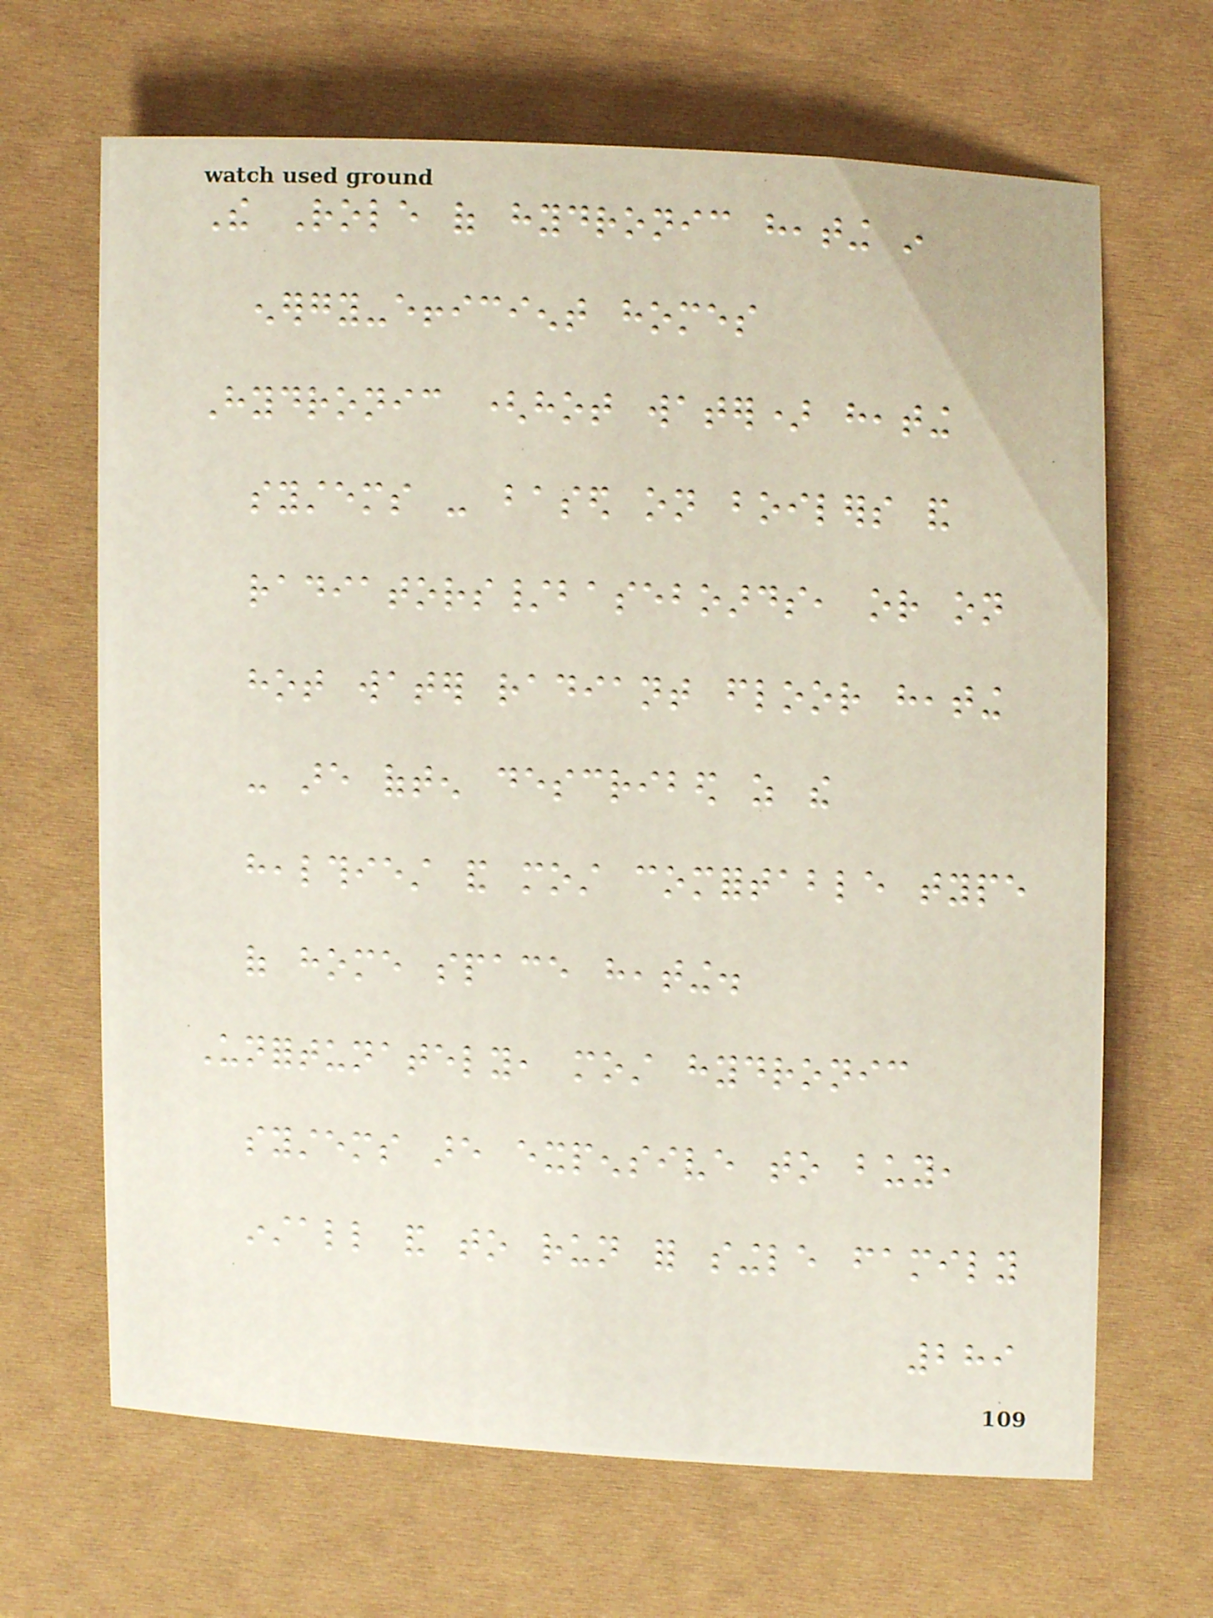The Role of hydronic heating in
energy-efficient homes
Hydronic (hot water) heating
systems - based on boilers and
radiators/baseboards, or on
hot water radiant floor heating
- are often described as the
healthiest and most comfortable type
of home space heating.
Unfortunately, most hydronic
systems are expensive to buy,
install and to run for single family
289
